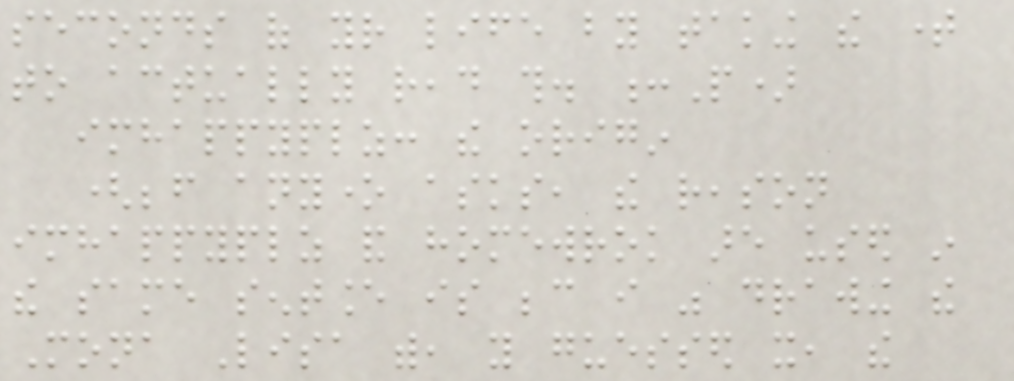seconds of your life by taking the time
to actually read this. :P)
imhappyplz: the origin
(before anyone asks, the reason
imhappyplz and homewrok are used in
the same sentance is because i was drawing the
Mona Lisa with, you guessed it, the
